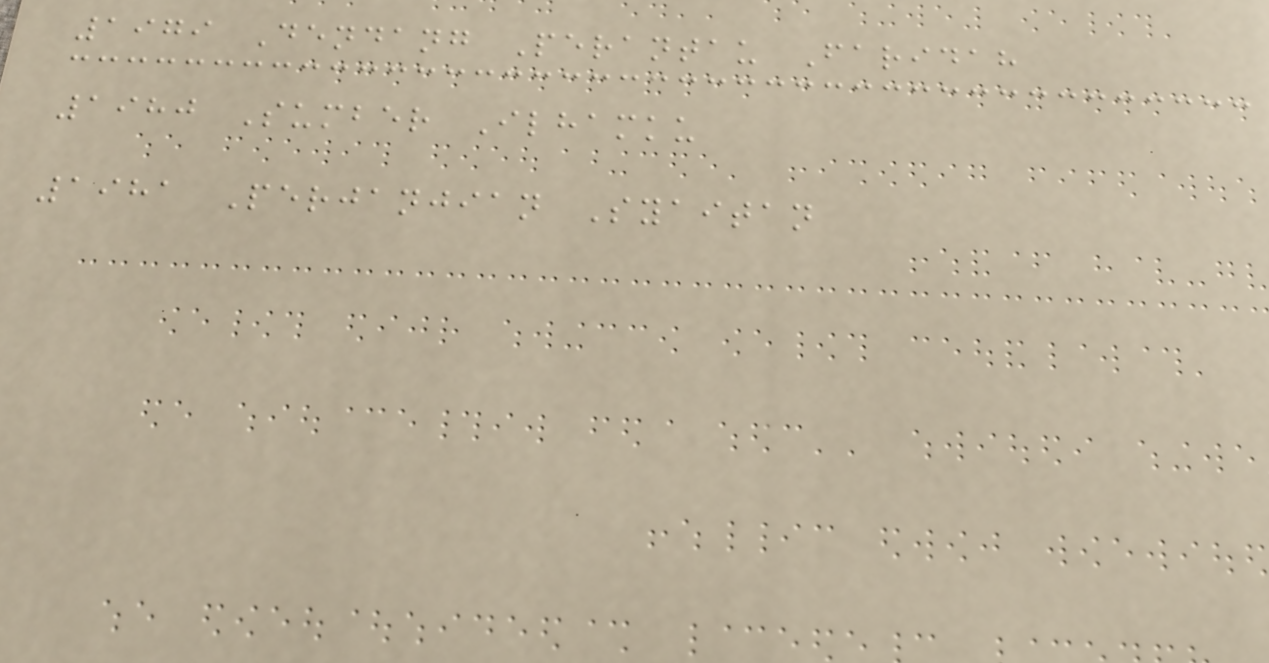1979 Dendang Perantau Faridah
1980 Sumber Ilhamku
1981 Perjanjian Syaitan
